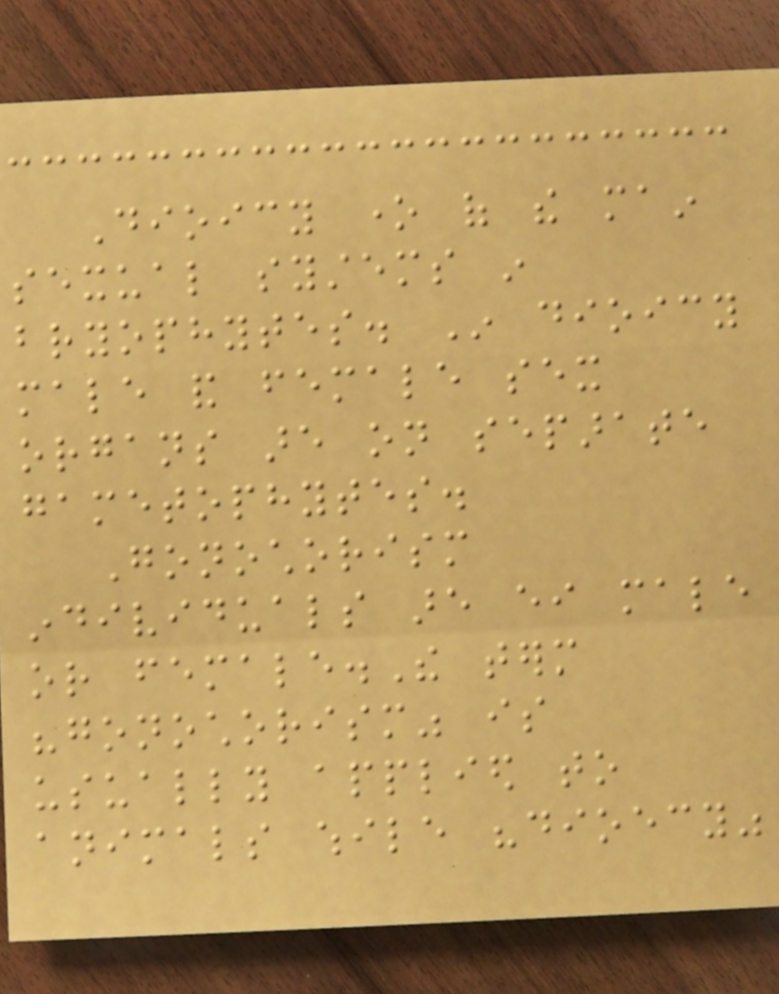Dioicy one of the main
sexual systems in
bryophytes. In dioicy
male and female sex
organs are on separate
gametophytes.
Gonochorism
individuals are either male
or female.The term
"gonochorism" is
usually applied to
animals while "dioecy"
